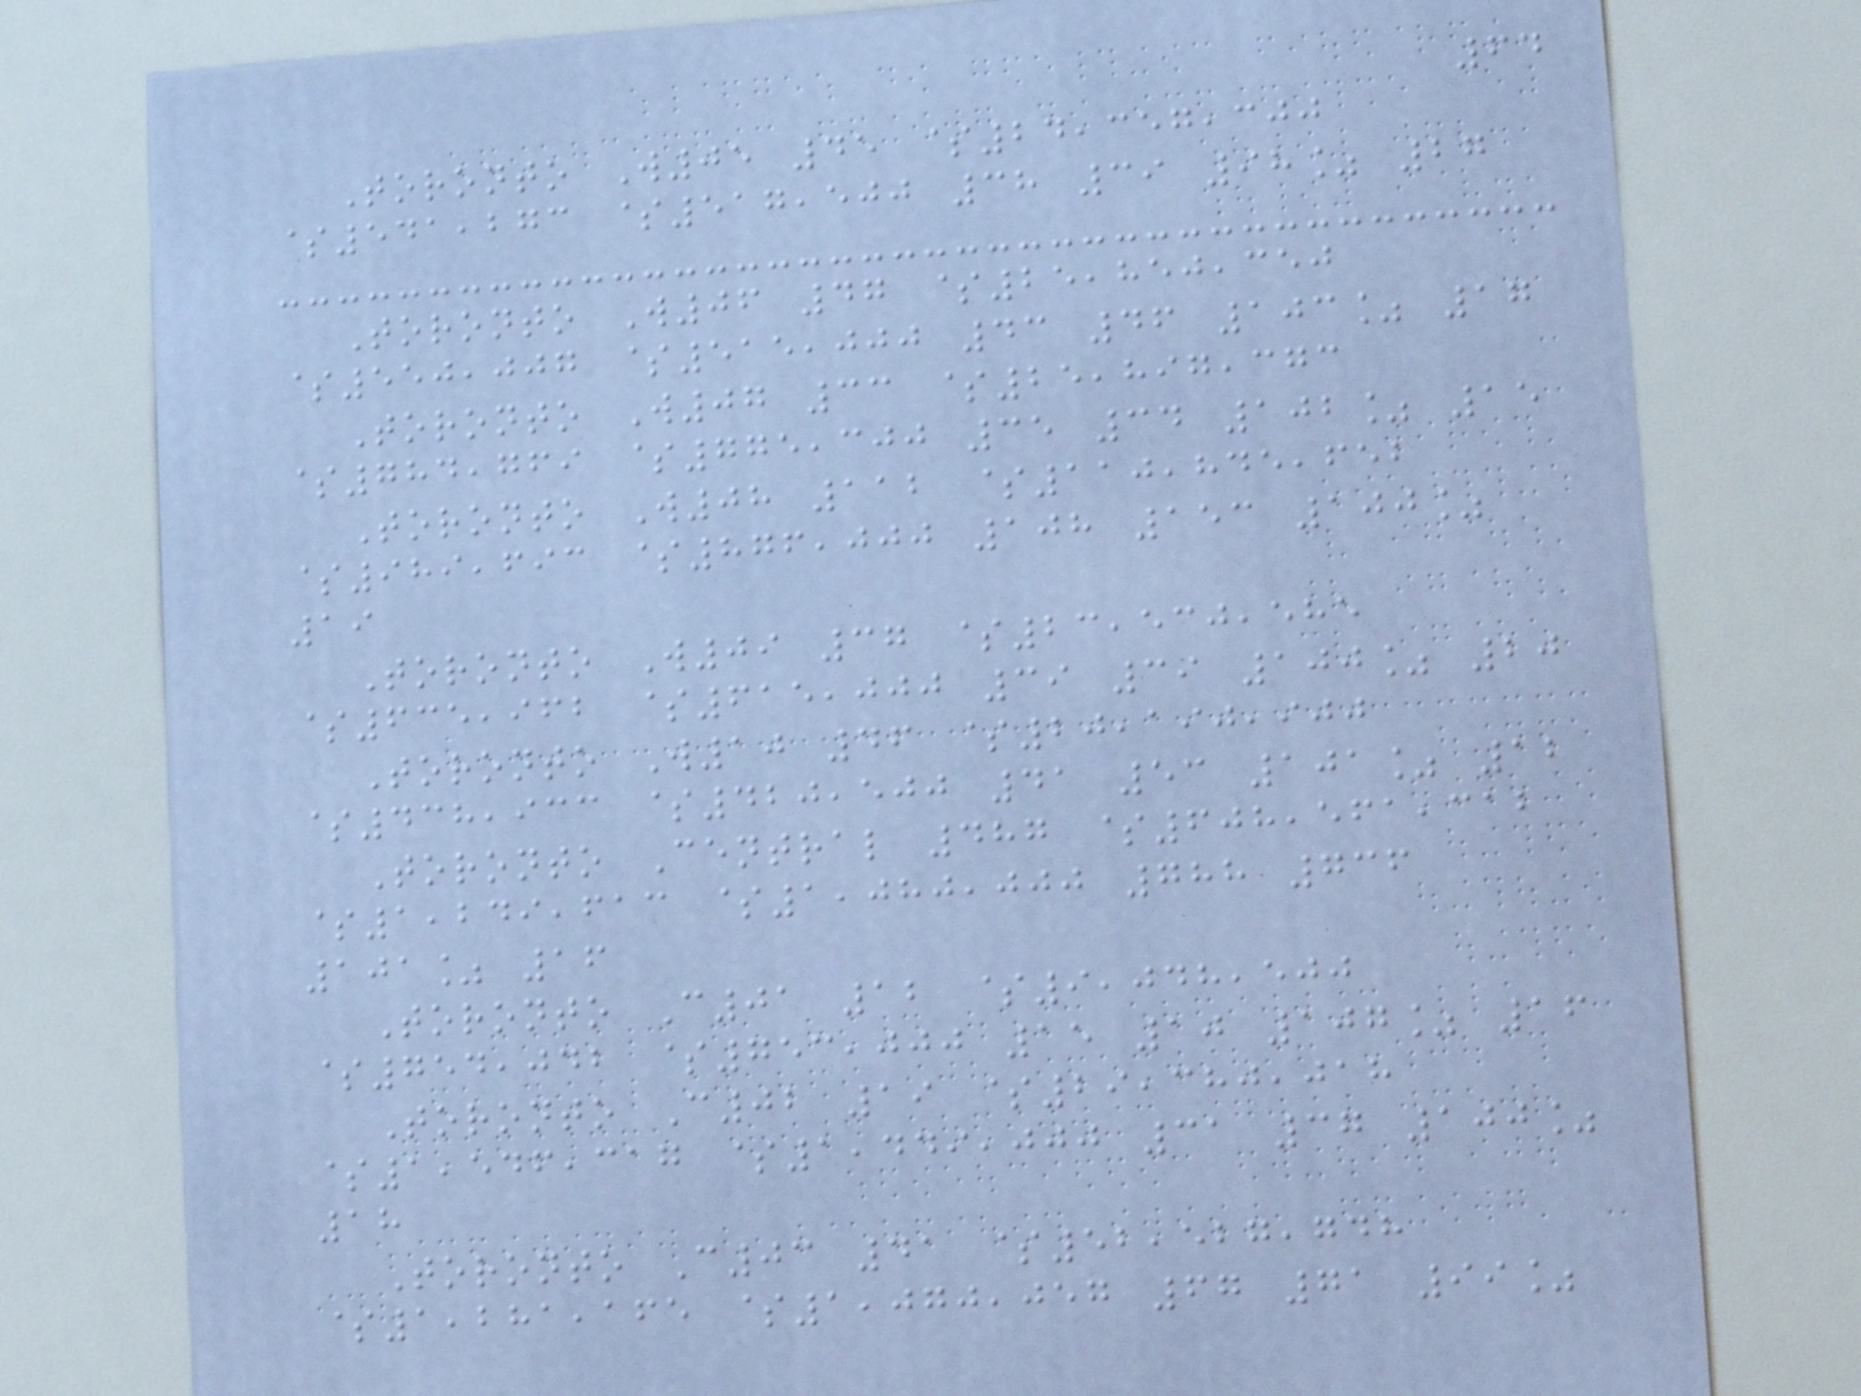64
Toronto W05 45 $24,357,300
$541,273 $517,500 38 39 98% 27
Toronto W06 47 $25,850,350
$550,007 $515,000 43 46 103% 17
Toronto W07 33 $25,897,373
$784,769 $775,300 35 34 102% 15
Toronto W08 112 $110,845,652
$989,693 $876,000 108 153 100%
19
Toronto W09 37 $23,530,585
$635,962 $615,000 39 39 100% 20
Toronto W10 46 $20,190,900
$438,933 $420,500 41 53 101% 12
Toronto Central 487 $608,561,312
$1,249,613 $1,080,000 788 736
101% 16
Toronto C01 12 $9,048,500
$754,042 $753,000 15 10 107% 16
Toronto C02 19 $29,380,018
$1,546,317 $1,449,000 31 37 100%
18
Toronto C03 41 $52,527,748
$1,281,165 $1,070,057 67 71 99%
